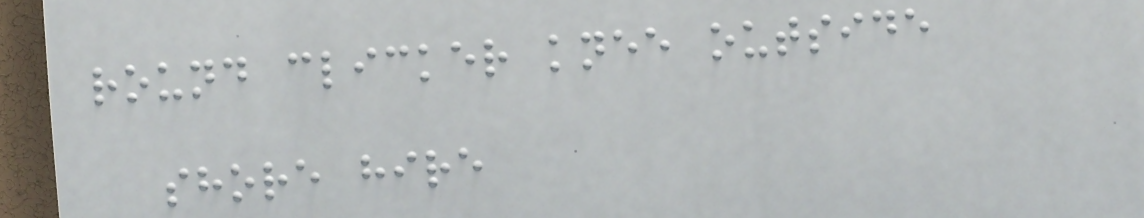round clicker knee outside
shore hire
